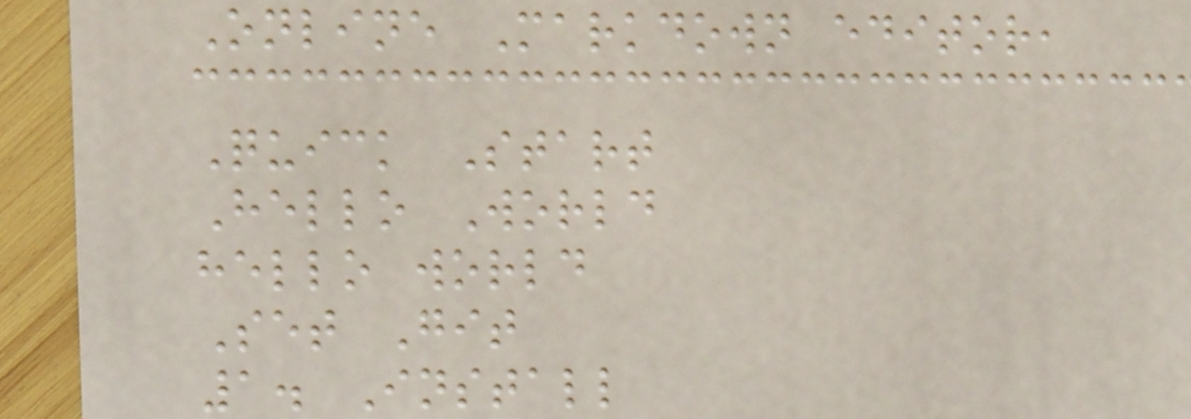Online Markdown editor,
Quick Start
Hello World
hello world
Set Git
1. Install
